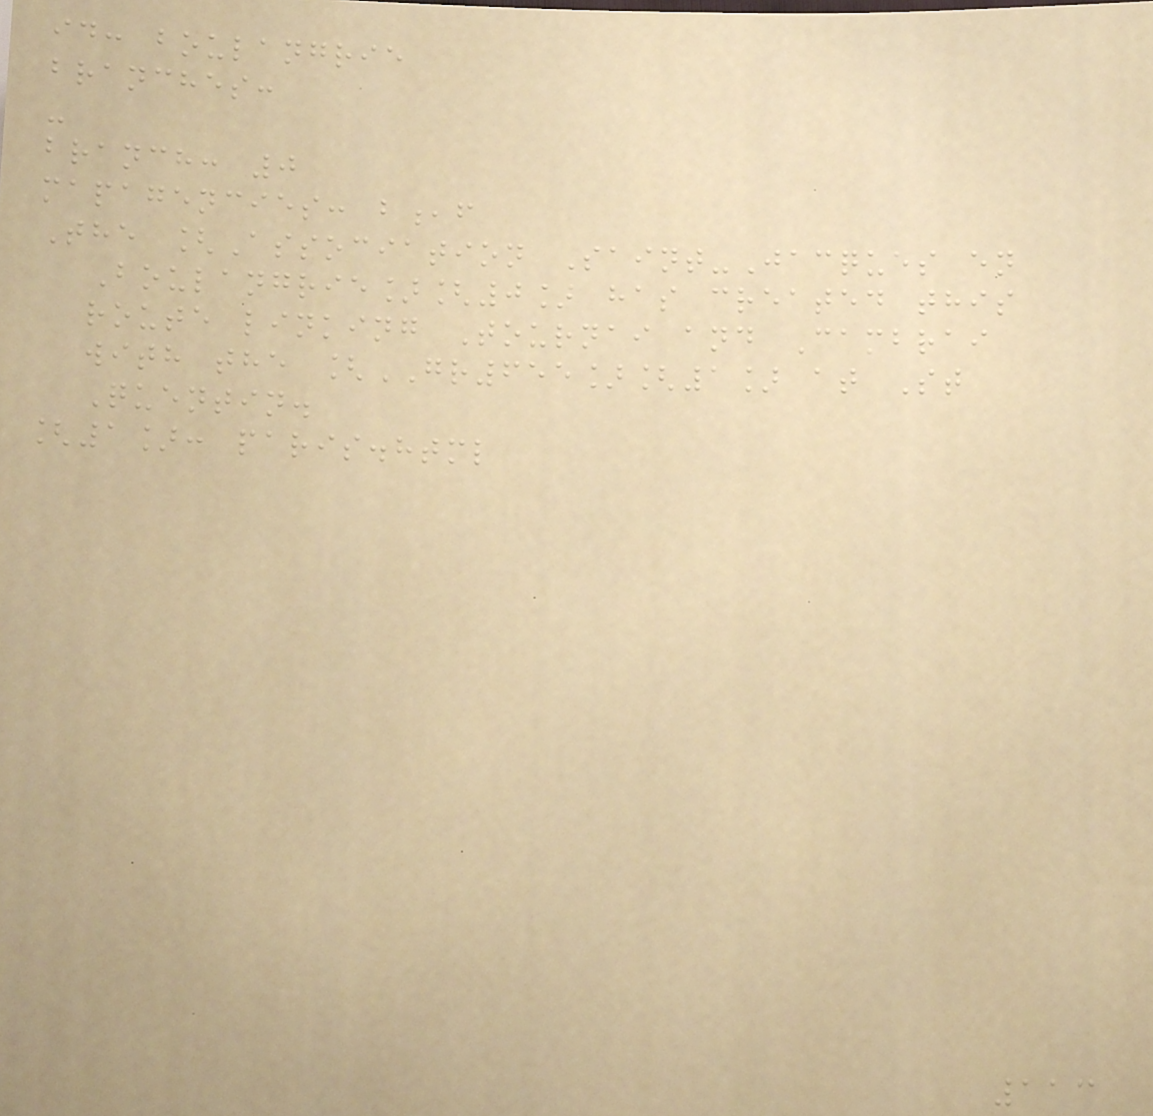id: boulangrie
branches:
-
branch: 0
mapagencies: b,f
The [Association Saint-Jacques en
Boulangrie][0] has created this
route linking Tournai and Cambrai
with the [GR655][1] at St
Quentin.
[1]: paris.html
113
